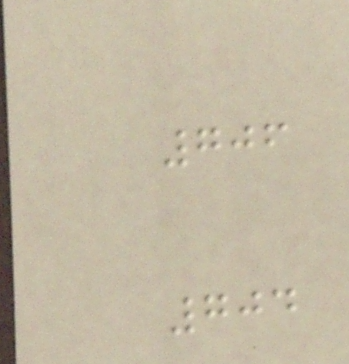706
704
